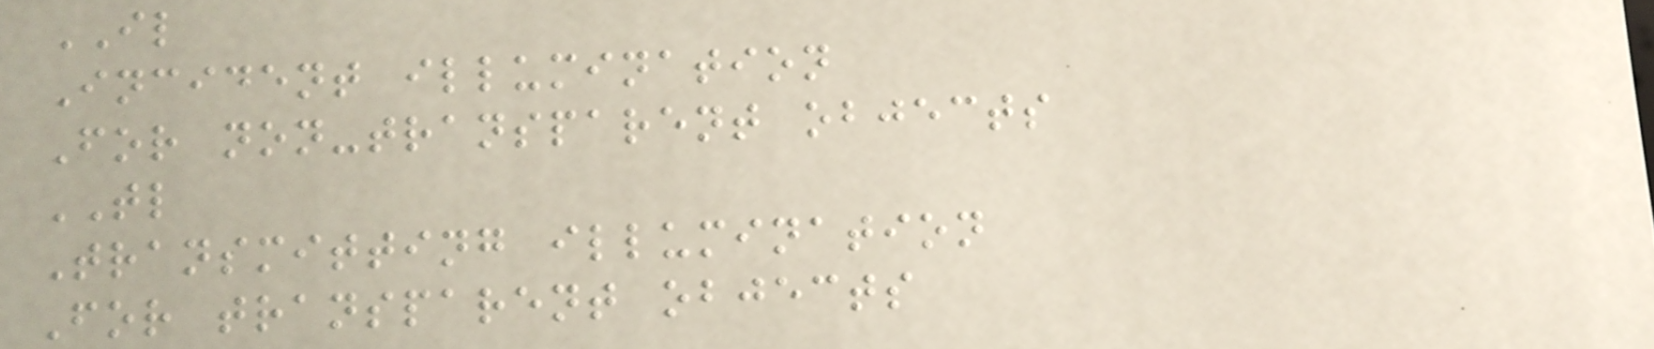IL
Incident illumination
For non-transparent objects
TL
Transmitting illumination
For transparent objects
